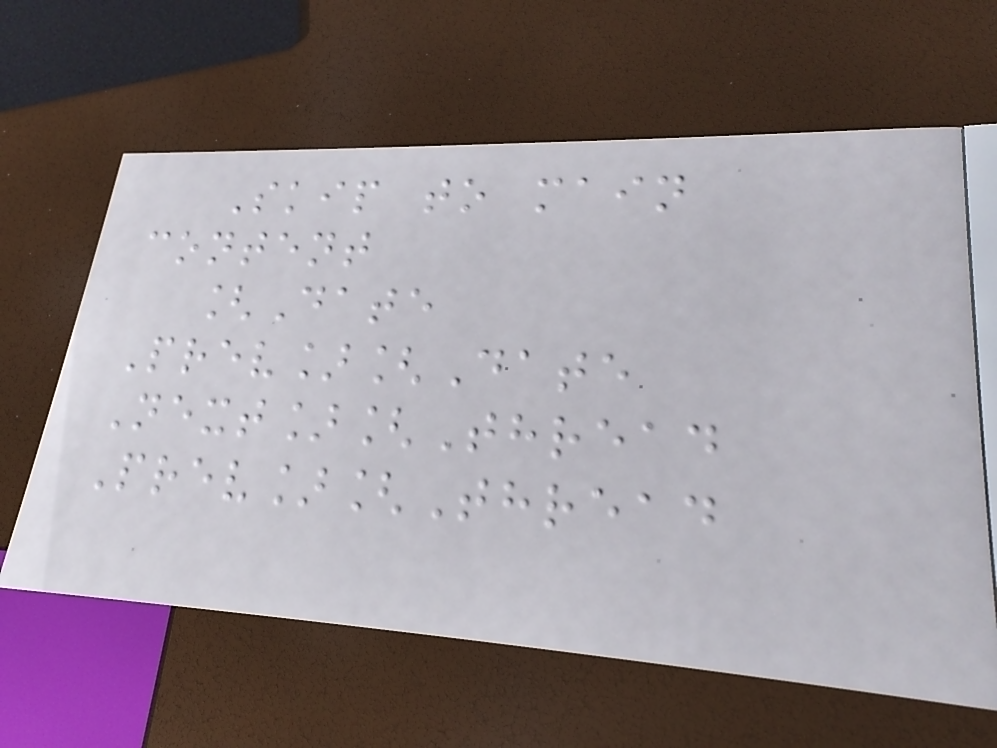Skip to main
content
[Date
Prev][Date
Next][Thread
Prev][Thread
